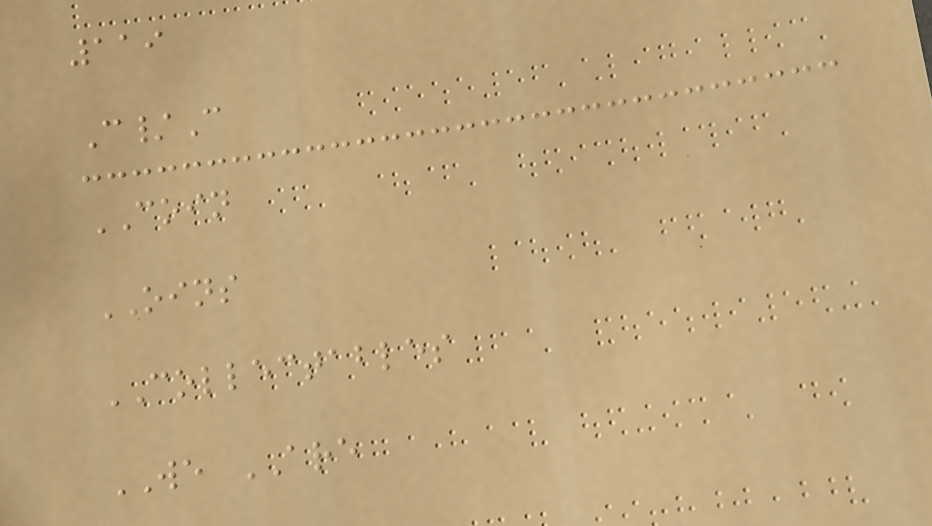119
C/C
COIN
OINS
COLLECTABLES
WE ARE
